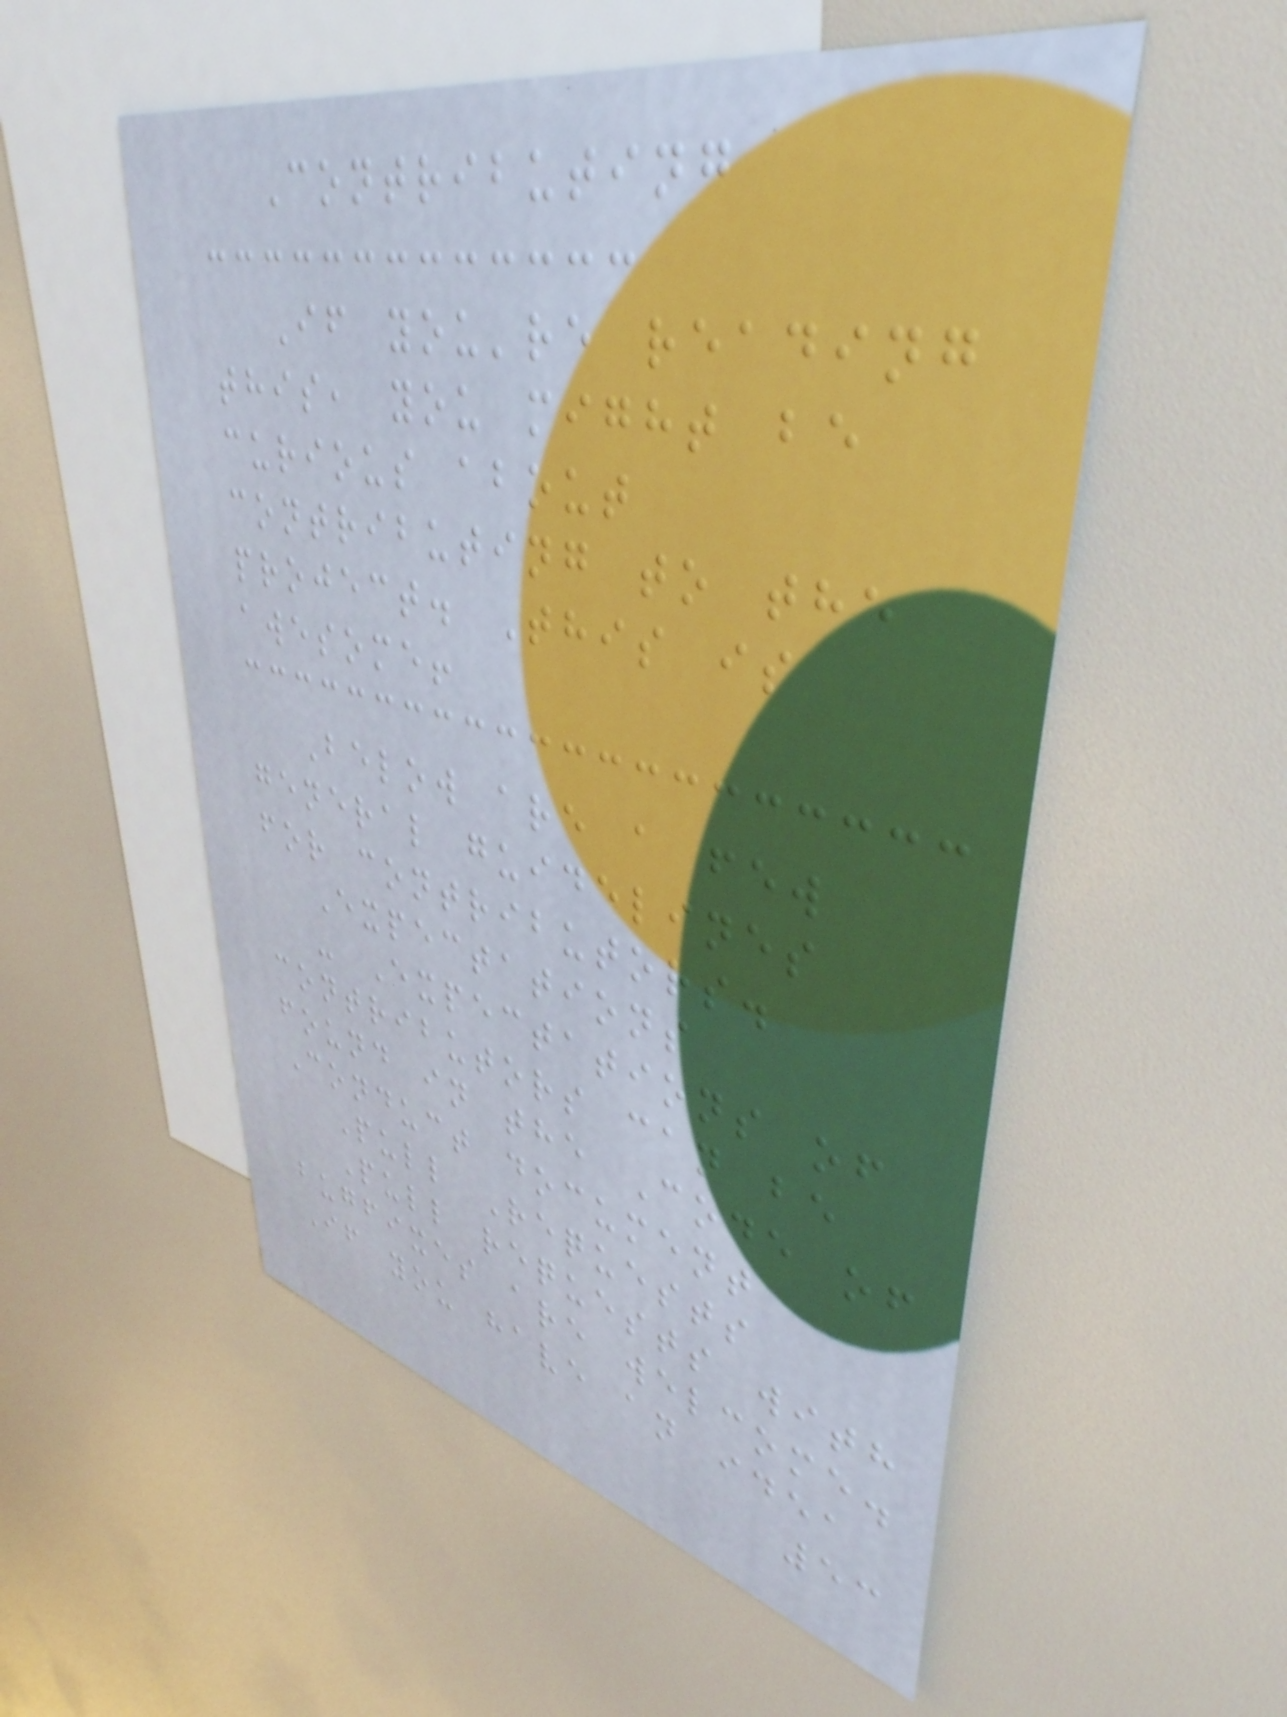Contributing
If you're reading
this, you might be
curious about
contributing to the
project. This is
awesome!
Below are a few
general guidelines
for contributors.
Expectations
- Expectations of
contributors can be
found in the Code of
Conduct document
Pull Requests
Pull requests with
bugfixes are welcome.
If you have an idea
53
